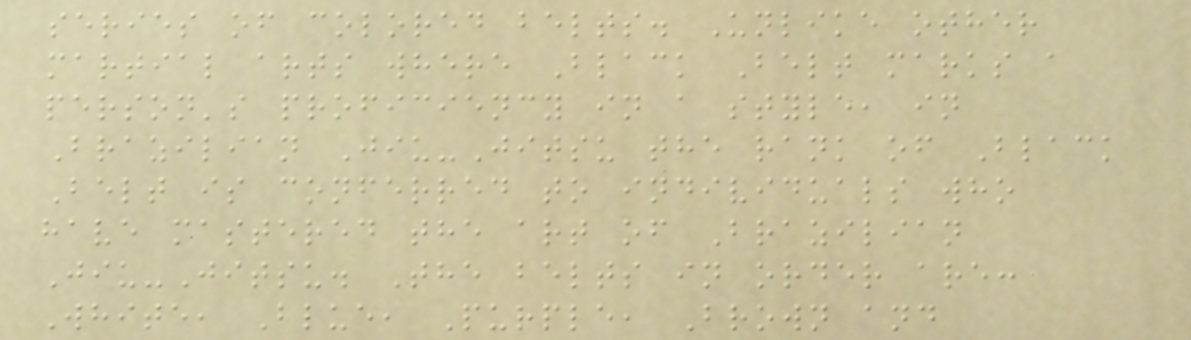series of colored belts. Unlike other
martial arts where Black Belt marks a
person's proficiency in a style, in
Brazilian Jiu-Jitsu the rank of Black
Belt is conferred to individuals who
have mastered the art of Brazilian
Jiu-Jitsu. The belts in order are:
White, Blue, Purple, Brown and
